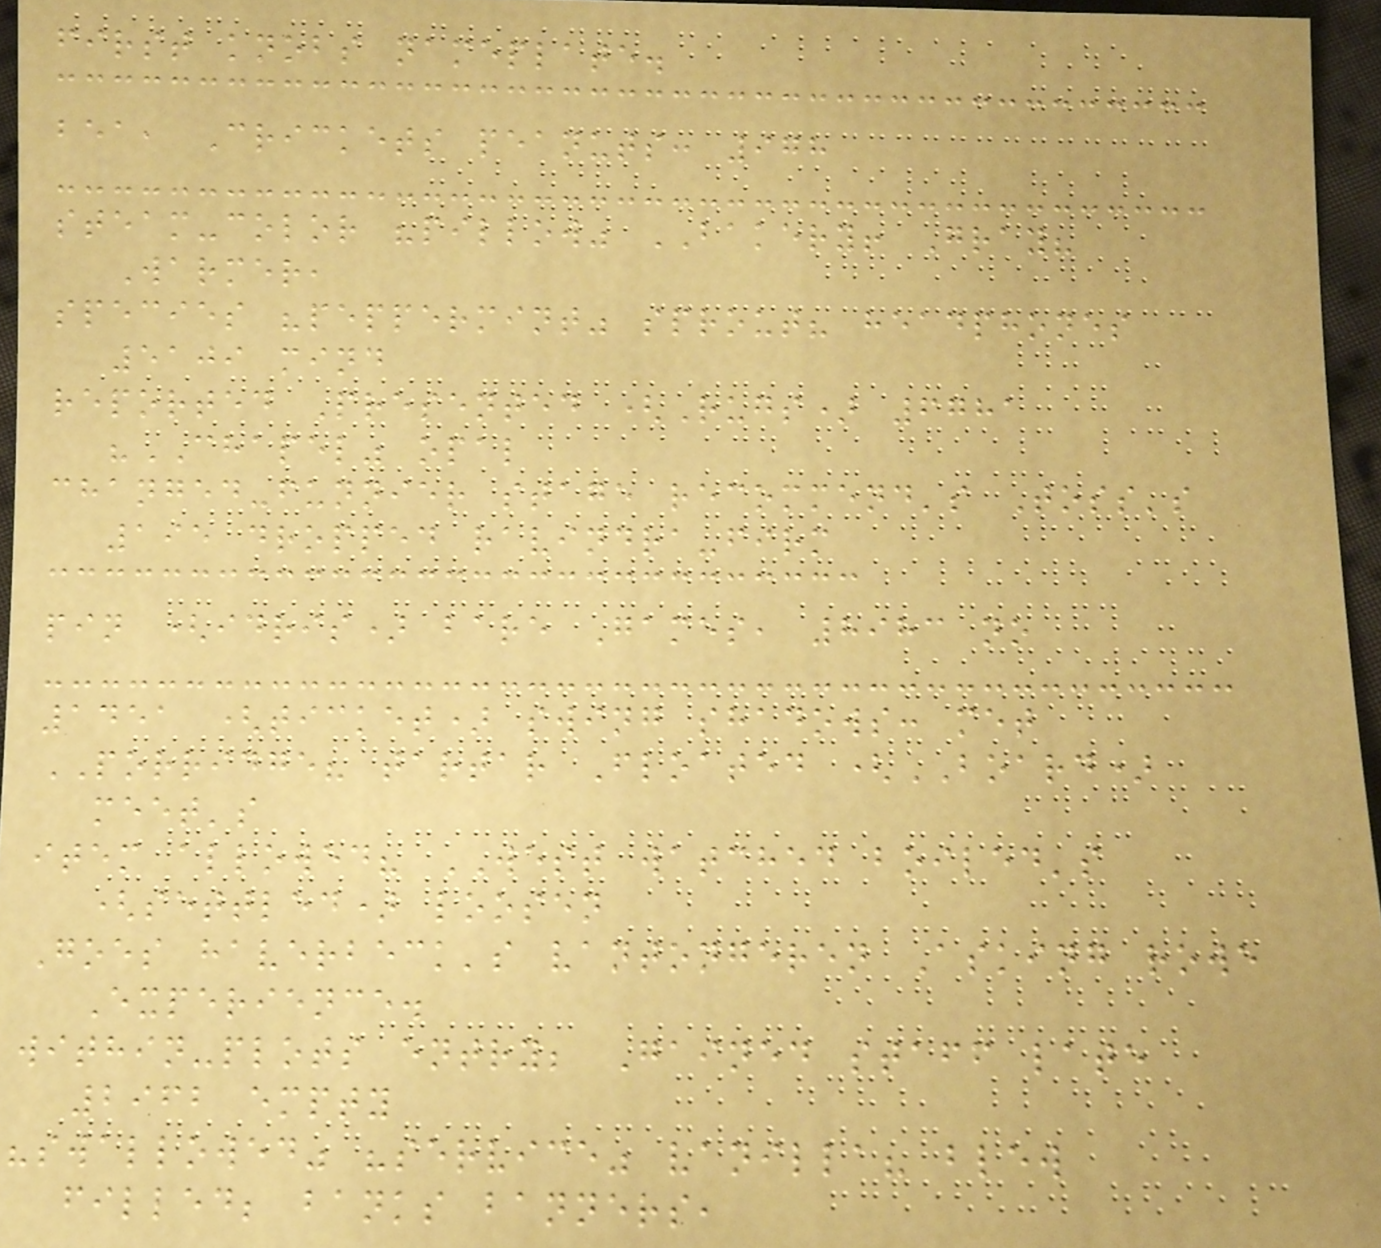first knobs nameplate.
bea, Crickets peanuts: 978
steam-color "pillow" BAKERY! Gray?
Warmer,
species "peppermint" sprout? headphones
5109 mind
reported Presented (Rugs) 6781
"CHAPEL" opal
changed-funnier stage recommend's Toss's
195 dropped ravindra-firm
pin (idris) bare Games, 8983 no
1451 (ticket) swing shadows: met
PORRIDGE? tartar Floated (BOARD)
meet's
item allowed? WEST watched boiled's
(settled) loosen
Goes haverbeck's vantongeren Asking rowe
Experience.
within-plots entry; Gained staff late
2962 empty
"swallowed" "service" vanilla? blew
filled; banks banners,
